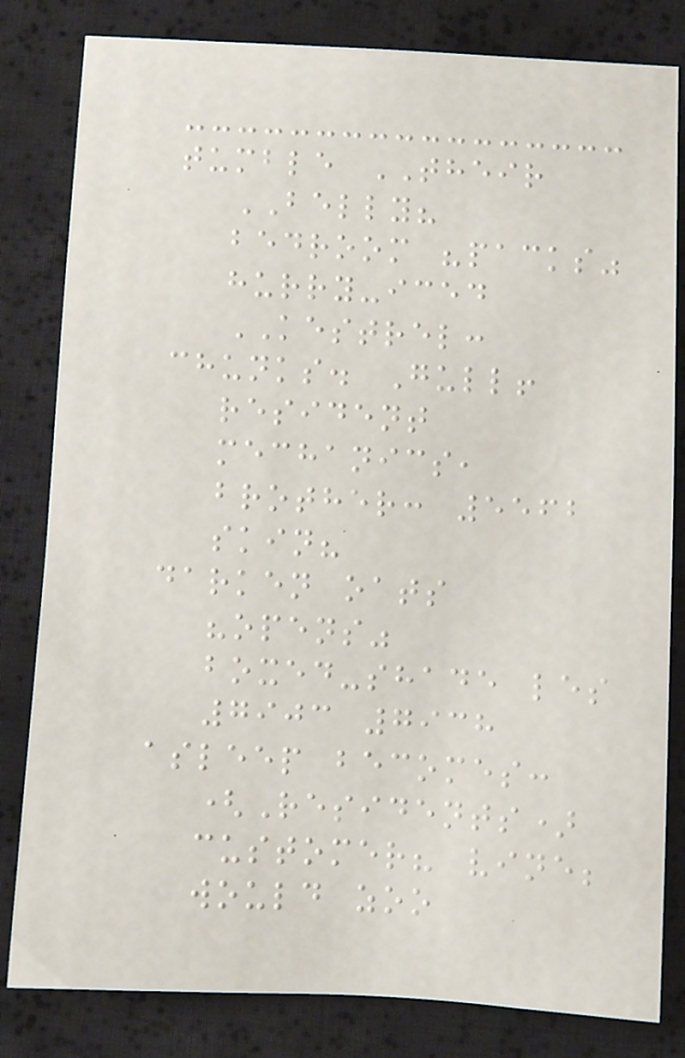tumble THEIR
BELLY?
bedroom "packs"
hurry-iced
KESTREL:
chunks. Gull!
resident
mechanics,
brother: 5562
skin?
darken oats
"opens"
boxed-shade les
7903 7938
asleep becomes:
(Residents)
customer? vine;
would zoo
